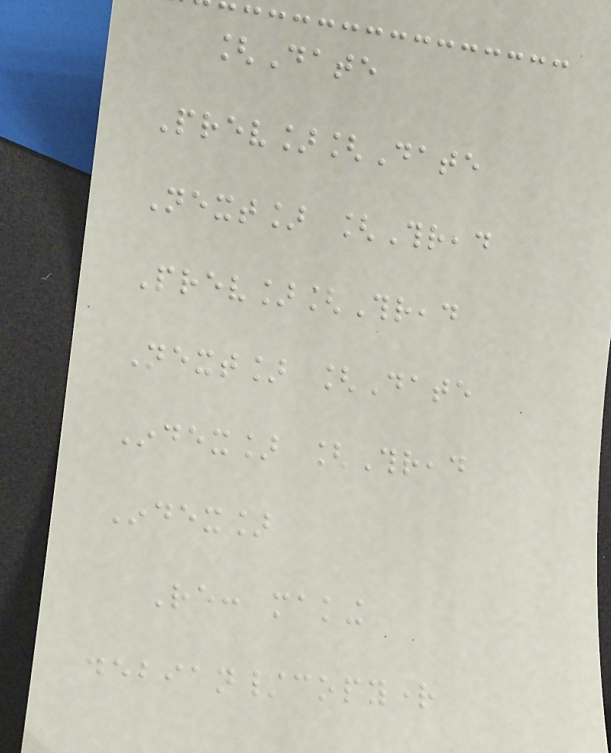[Date
Prev][Date
Next] [Thread
Prev][Thread
Next] [Date
Index] [Thread
Index]
Re: making
debian/copyright
